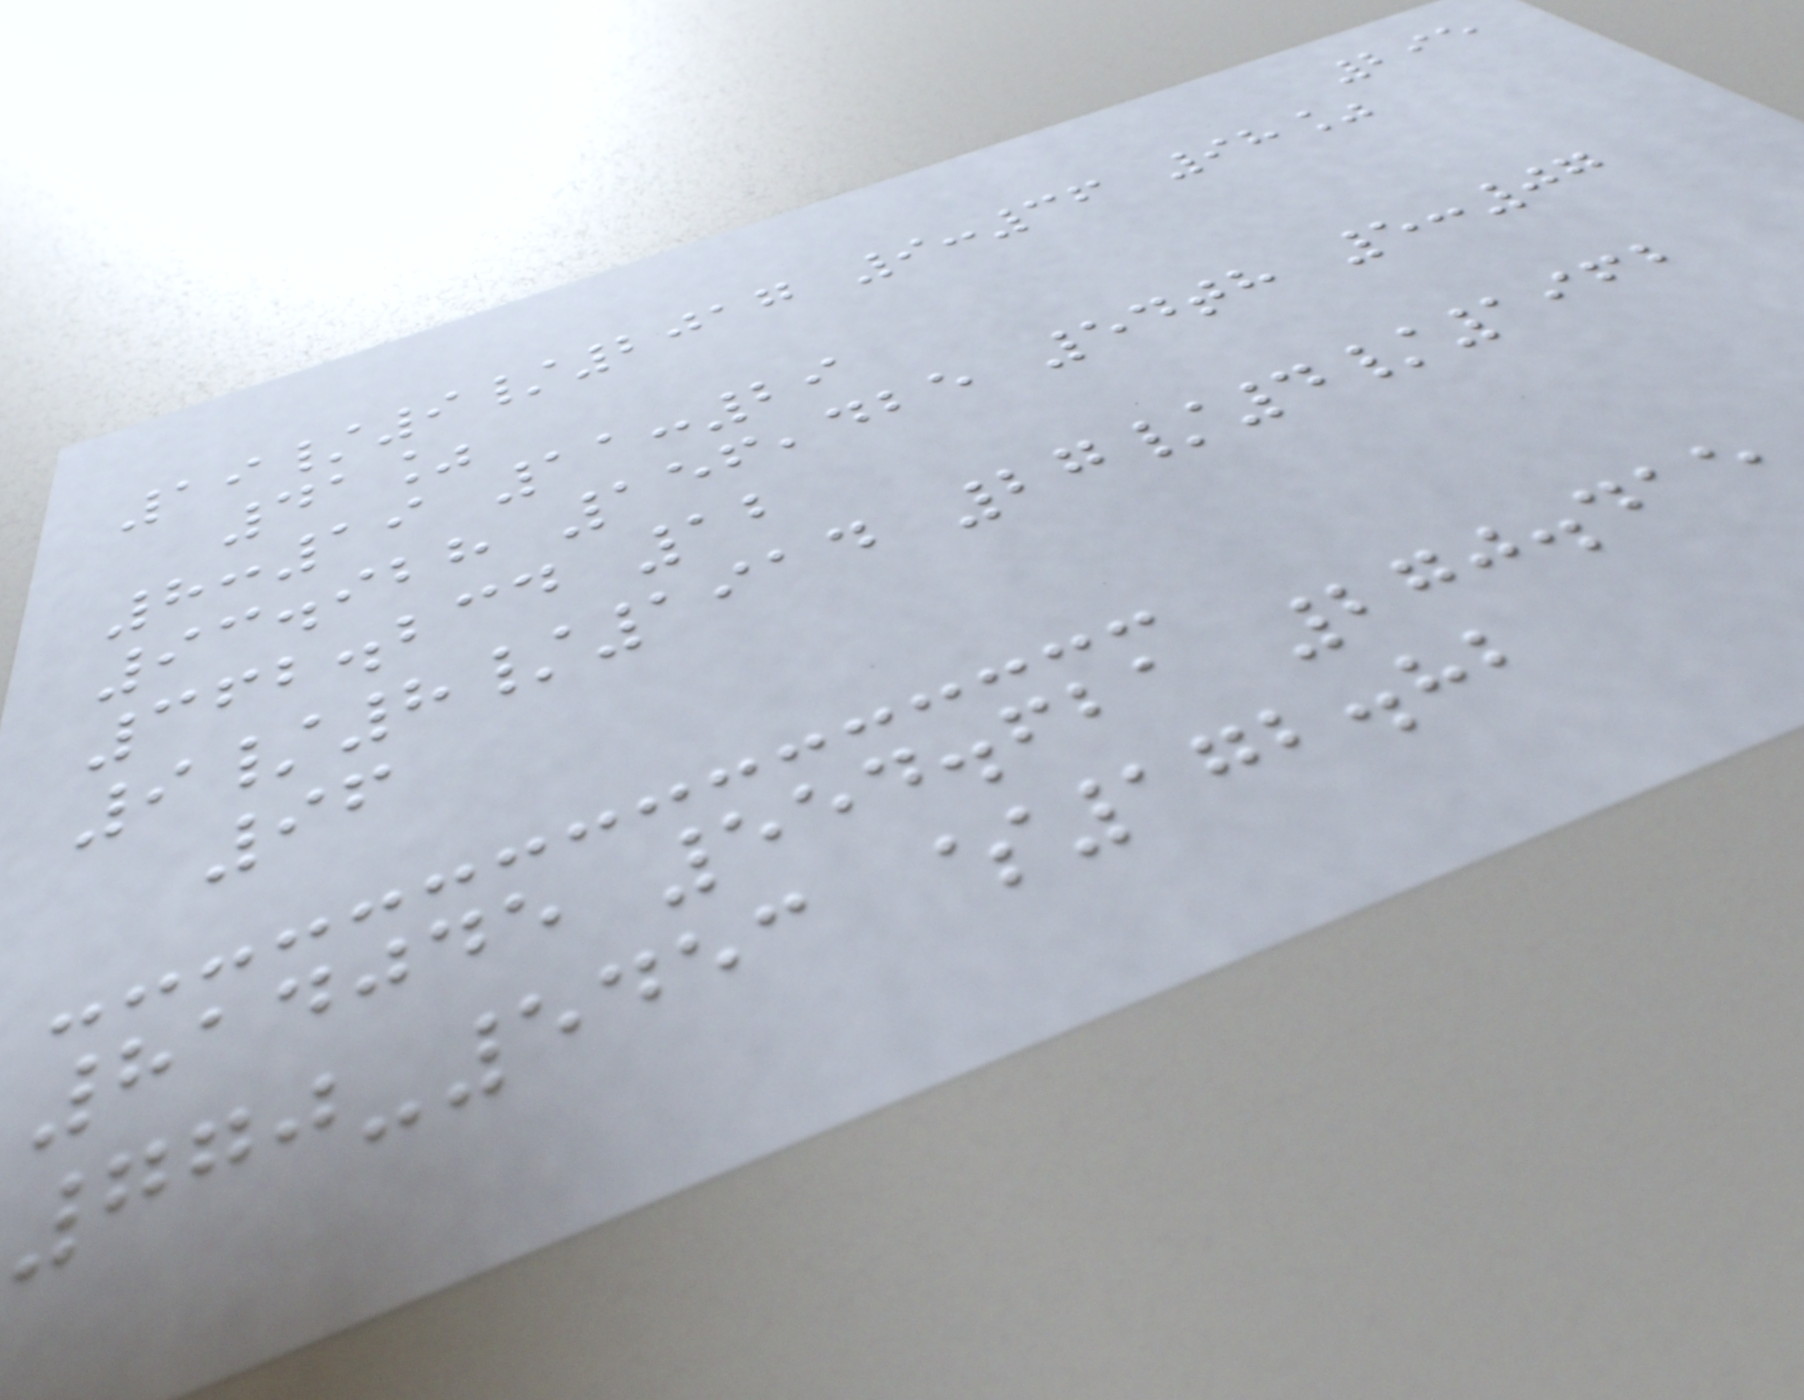295
19/9/2017 9:36 98%
41%
8:19 11:29
93.928 156,425 54th 5:07
362.234 12
9/8/1914 27/4/1962
96
814045 554.621 270.415
770-5453 $172.82
